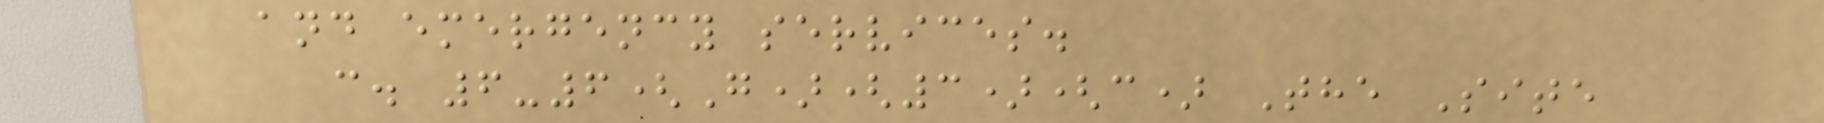and emergency services.
c. 6-6(G)(3)(c) The Site
